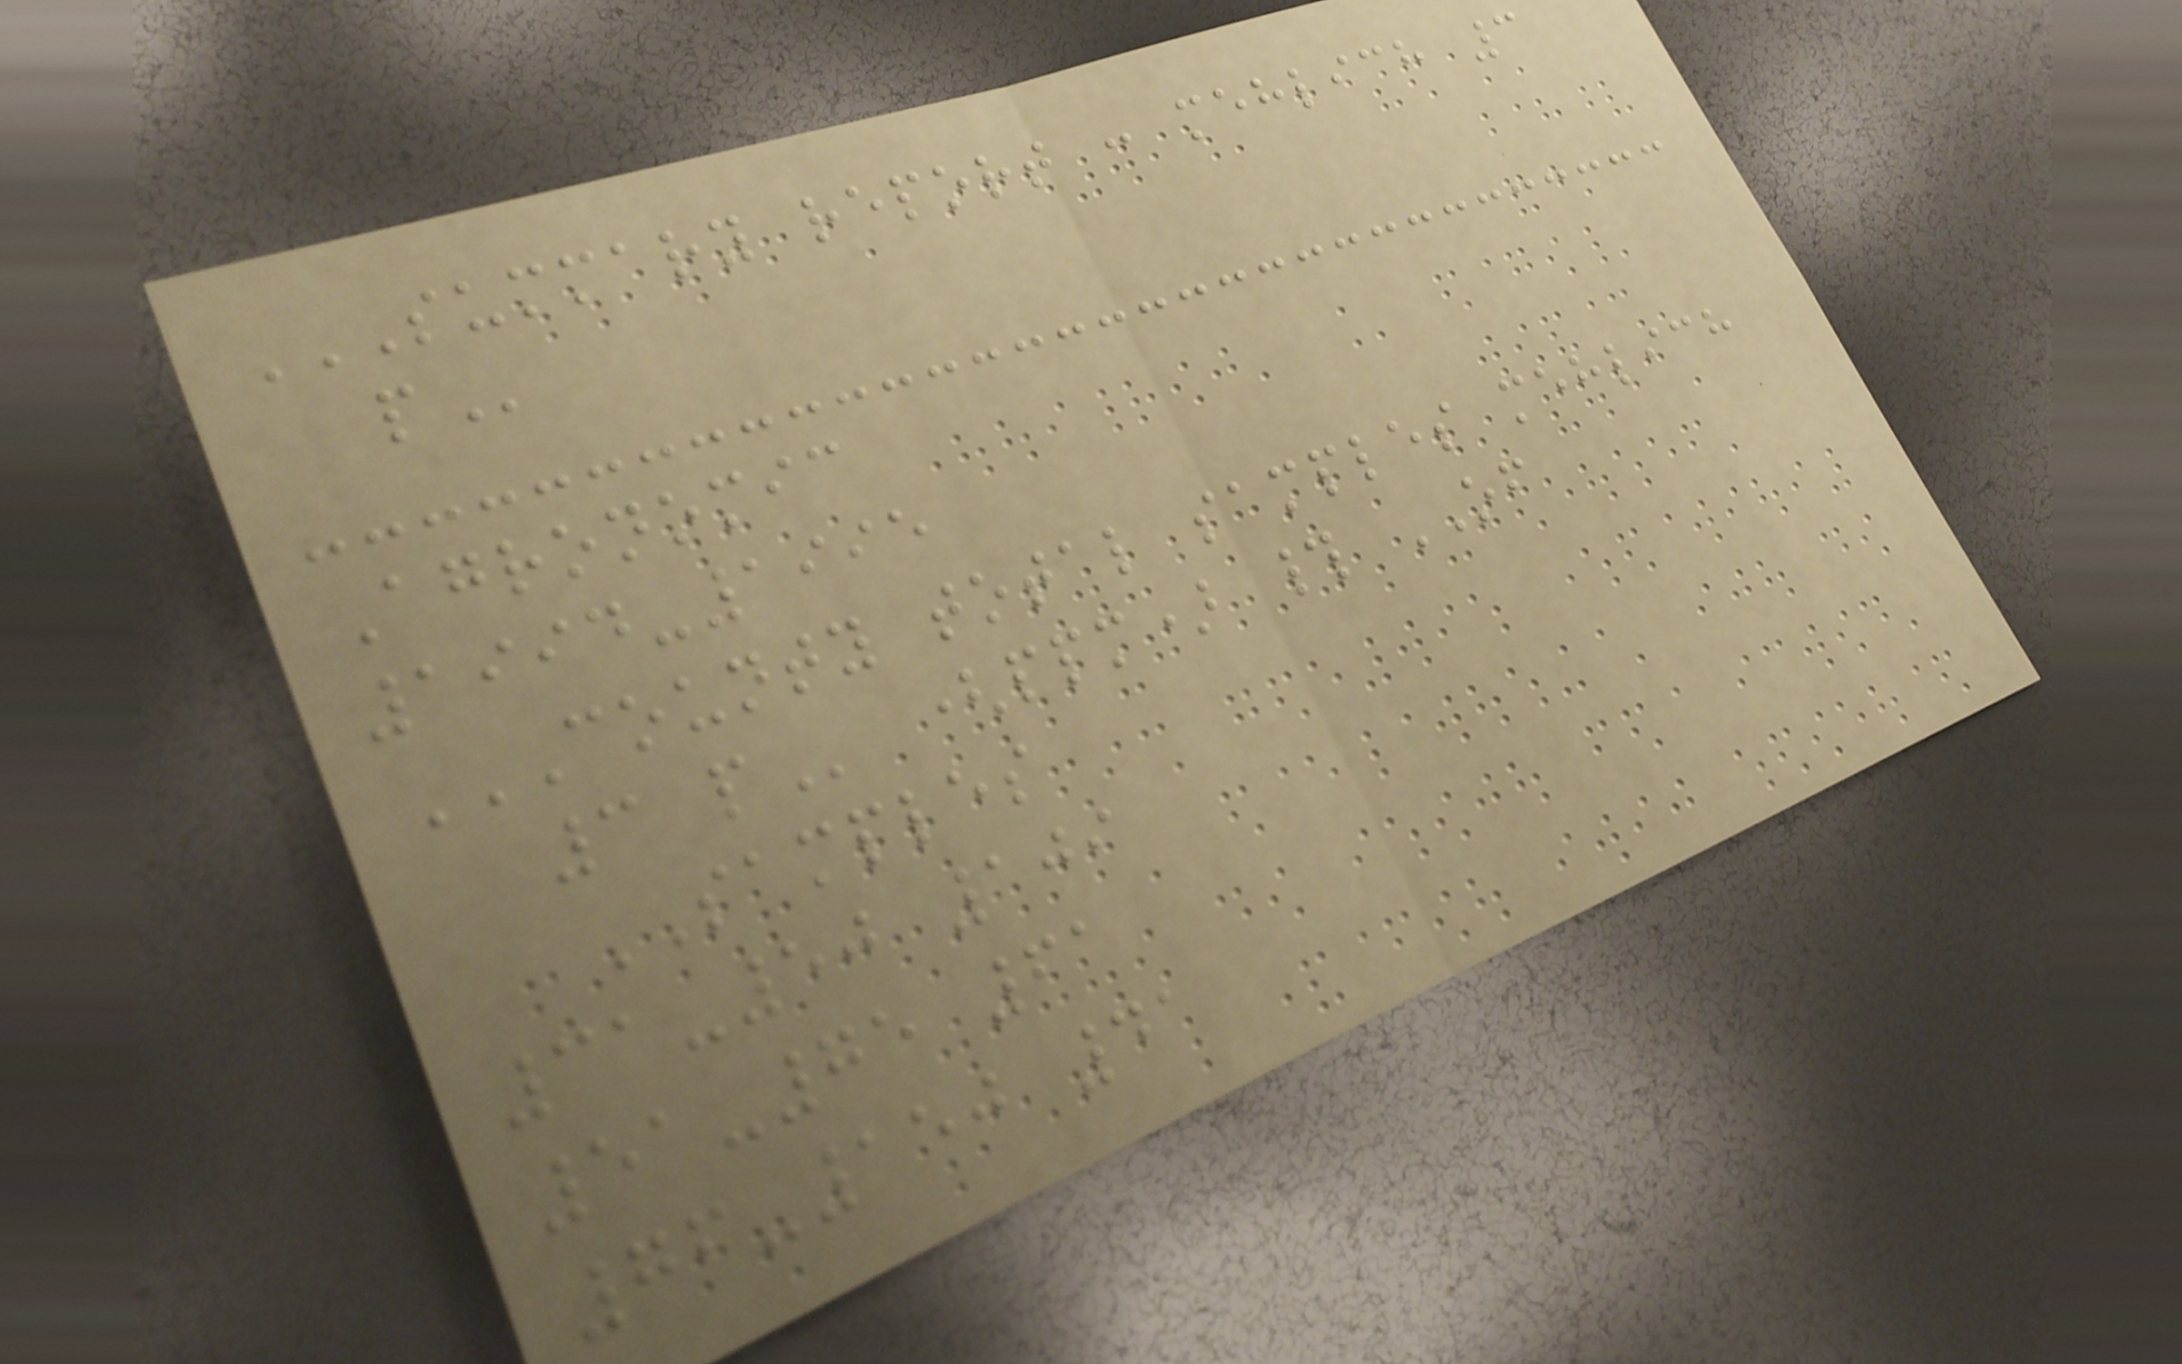SUMMARY REPORT : MEHLICH 3
P
Agronomic
1994-1995
COUNTY TOTAL SAMPLES MEHLICH
3 P (ppm) # OF
SAMPLES
31-50 109
51-75 61
76-150 41
